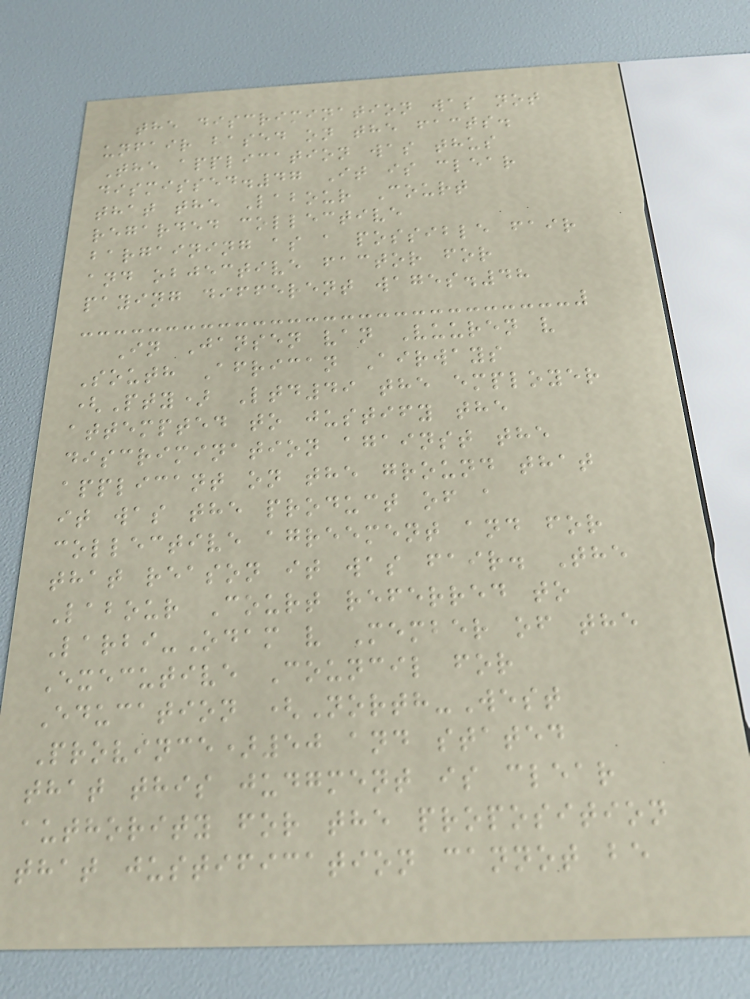the discrimination was not
unfair based on the facts.
The application was thus
dismissed.47 It is clear
that the Labour Court
regarded collective
bargaining as a possible fair
and objective factor for
paying different wages.48
In Jansen van Vuuren v
South African Airways
(Pty) Ltd49 the employer
attempted to justify the
discrimination against the
applicant on the ground that
it was the product of a
collective agreement and for
that reason it was fair. The
Labour Court referred to
Larbi-Odam v Member of the
Executive Council for
Education (North-West
Province)50 and stated
that this judgment is clear
authority for the proposition
that justification cannot be
